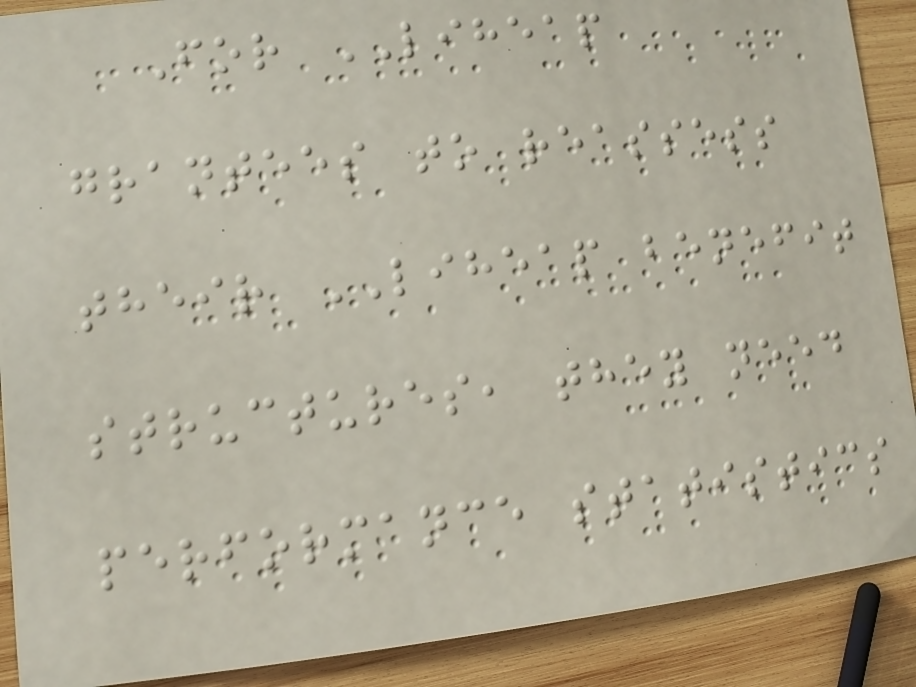For LIHEAP
grantees to reassess
their LIHEAP benefit
structures, they need
performance statistics
